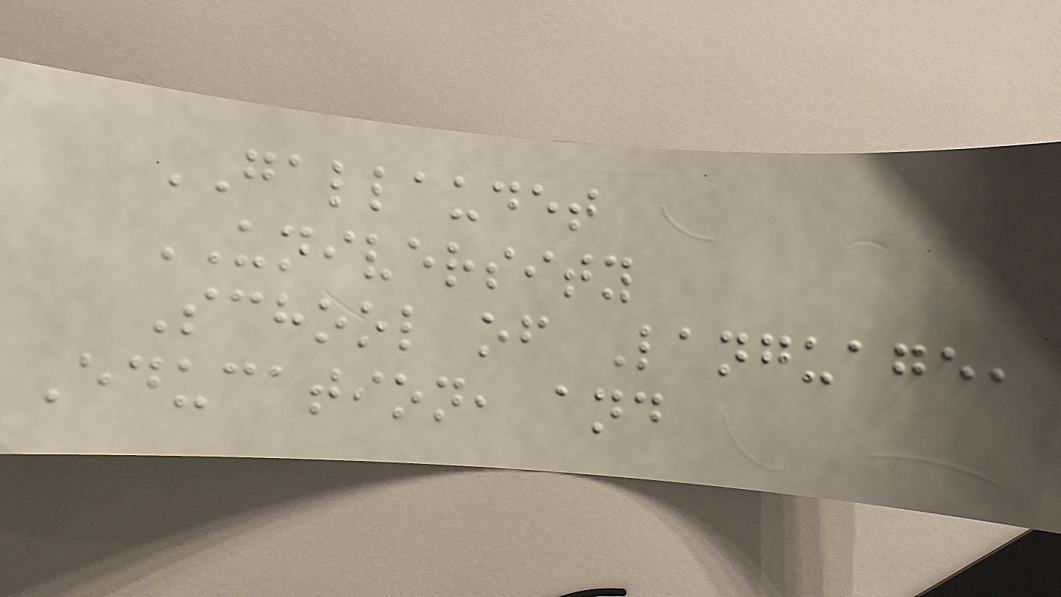GALLAUDET
UNIVERSITY
School of Language,
Education, and
